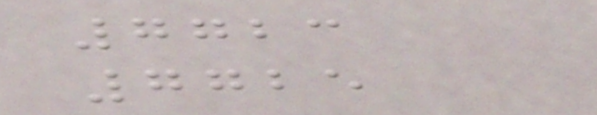7723
7725
